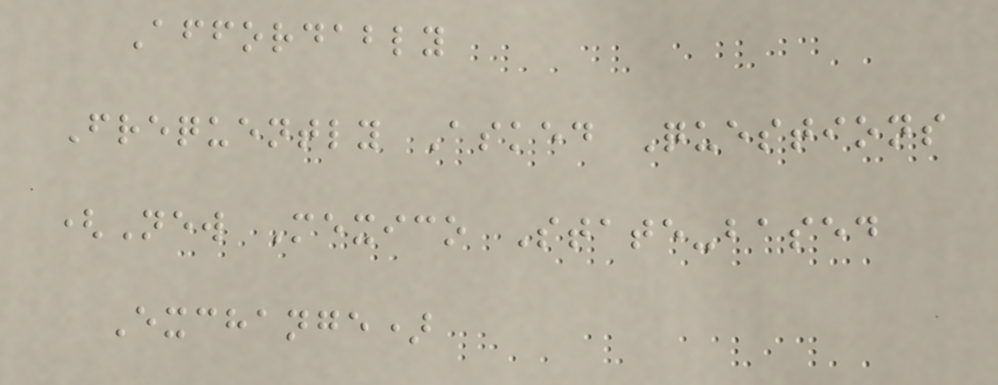Affordably
Frequently Asked Questions
(New Mexico State-based
Exchange)
